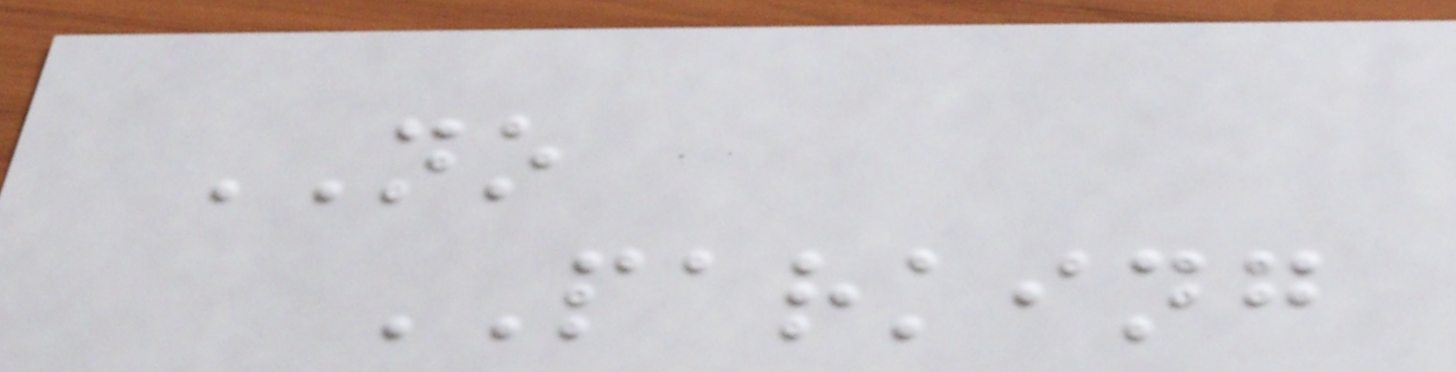NO
PARKING
